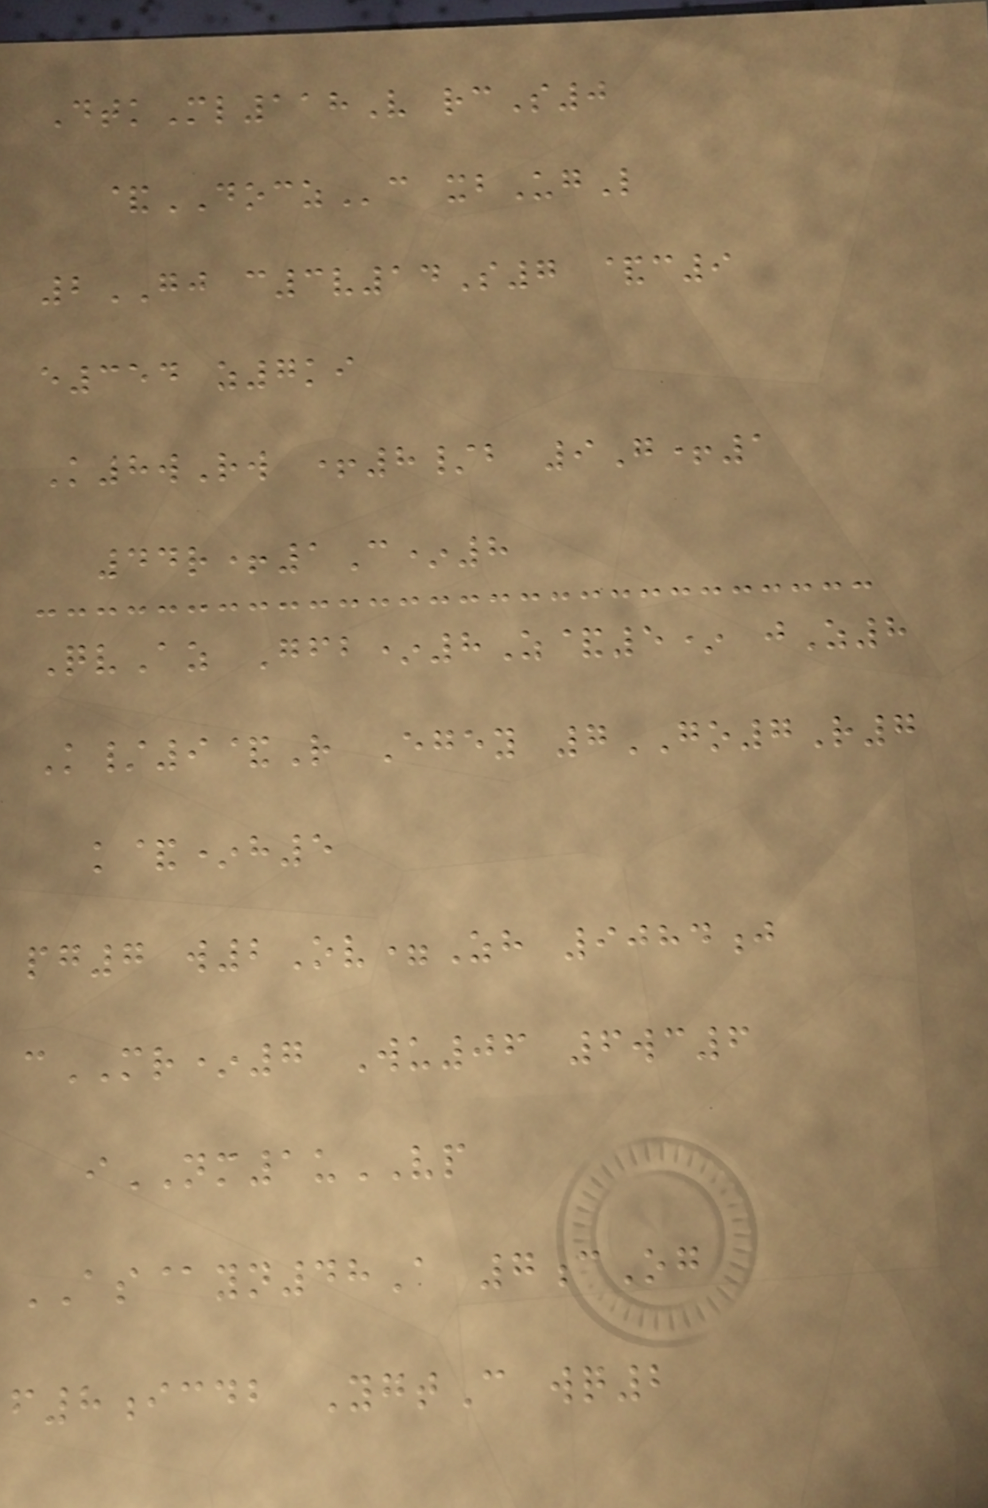DtkMl118V rcS0
&DOCZc xbUgL
2GJ c3v14S7 &c9
e354 z7ki
K8wRw +8/b 9G+1
44r+1C*8
QvAz Gfb*8Z&5* jZ8
K/9&R Egey 7GO7R7
k&*h5
pg7 w2Ov=Zh 9084j
cMR*7 Wu06 6wc6
iNM1uVP
AS@yn48A 7cOg
f8icdb YgtC wq2
